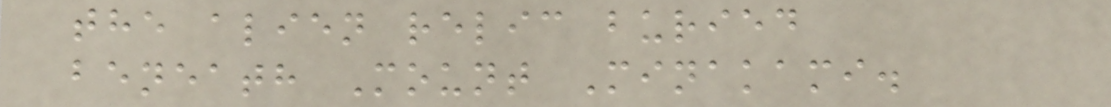the alien relic buried
beneath Mount Minakami.
